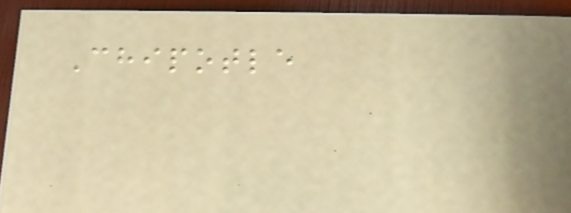Chipotle
